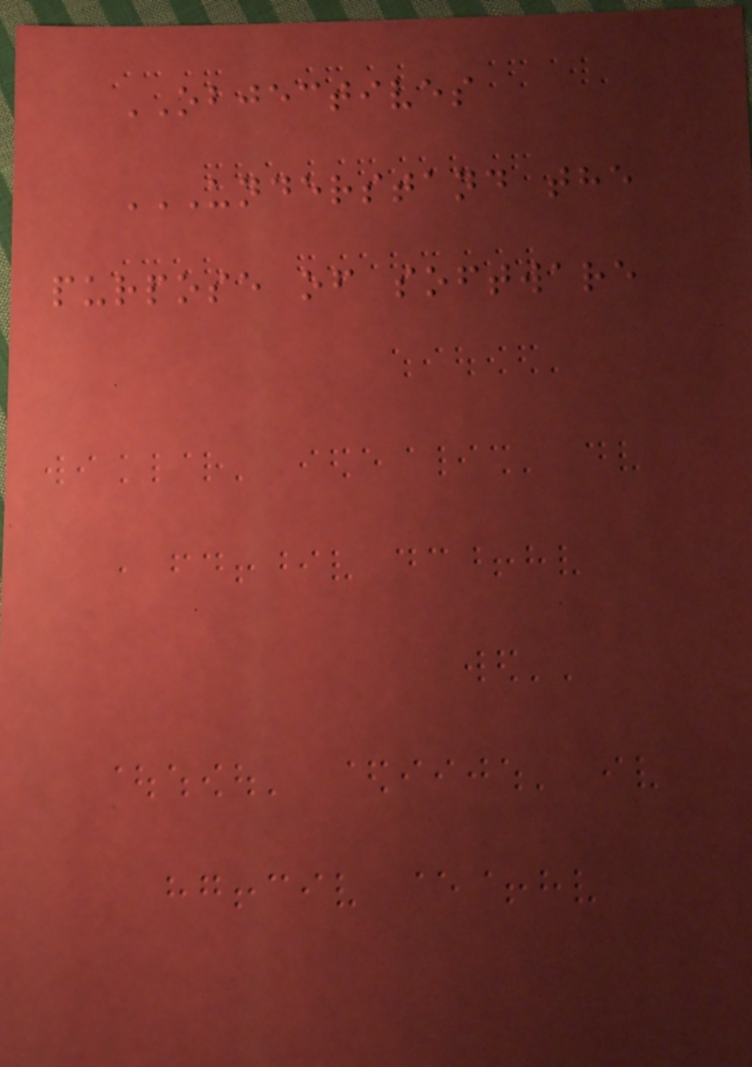OBJECTIVES
UNDERSTAND THE
PURPOSE OF SOFTWARE
